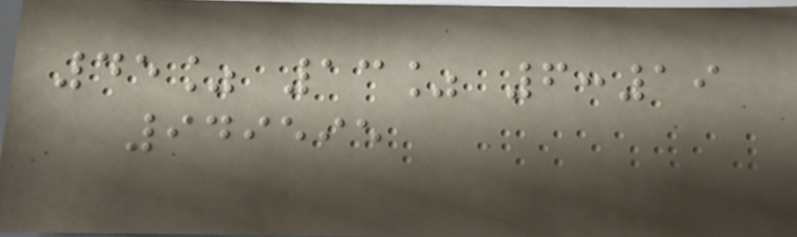45% 13% 6:19
949595
